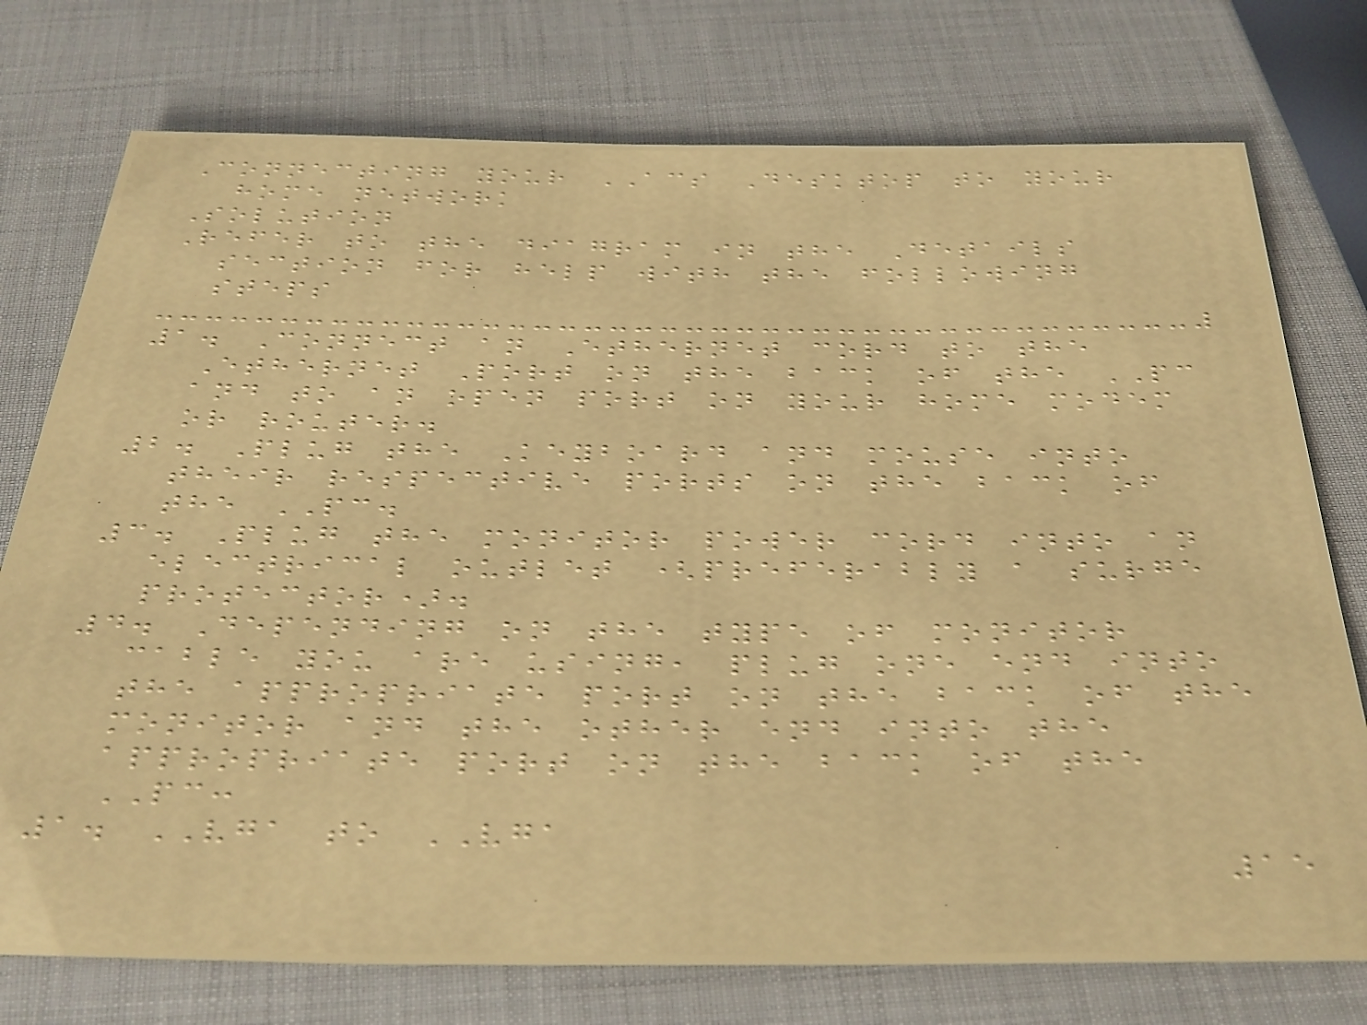Connecting your ACS Desktop to your
home network
Solution
Refer to the diagram in the Details
section for help with the following
steps
1. Connect an Ethernet cord to the
Ethernet Port on the back of the PC
and to an open port on your home modem
or router.
2. Plug the Keyboard and mouse into
their respective ports on the back of
the PC.
3. Plug the monitor power cord into an
electrical outlet (preferably a surge
protector).
4. Depending on the type of monitor
cable you are using, plug one end into
the appropriate port on the back of the
monitor and the other end into the
appropriate port on the back of the
PC:
1. VGA to VGA
15
